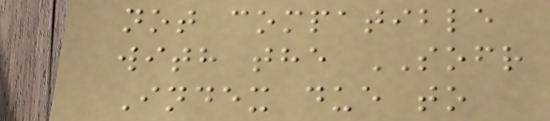not compatible
with the SOFR
Index due to
